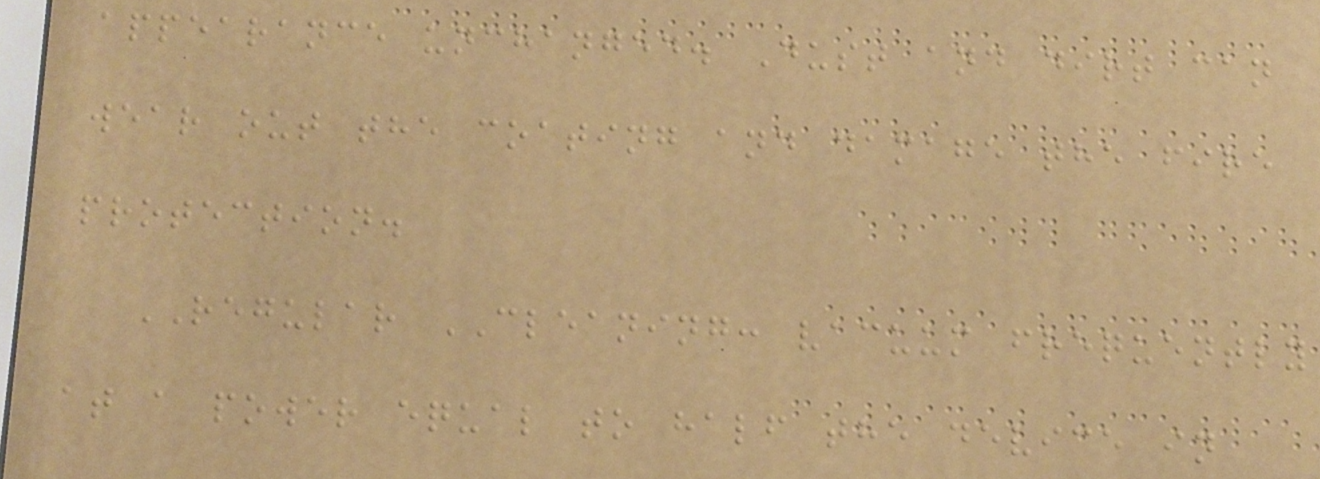appearance unchanged. Dust and dirt can
wear out the coating and damage the fire
protection.
REGULAR CLEANING: vacuum frequently
at a power equal to half the device in
